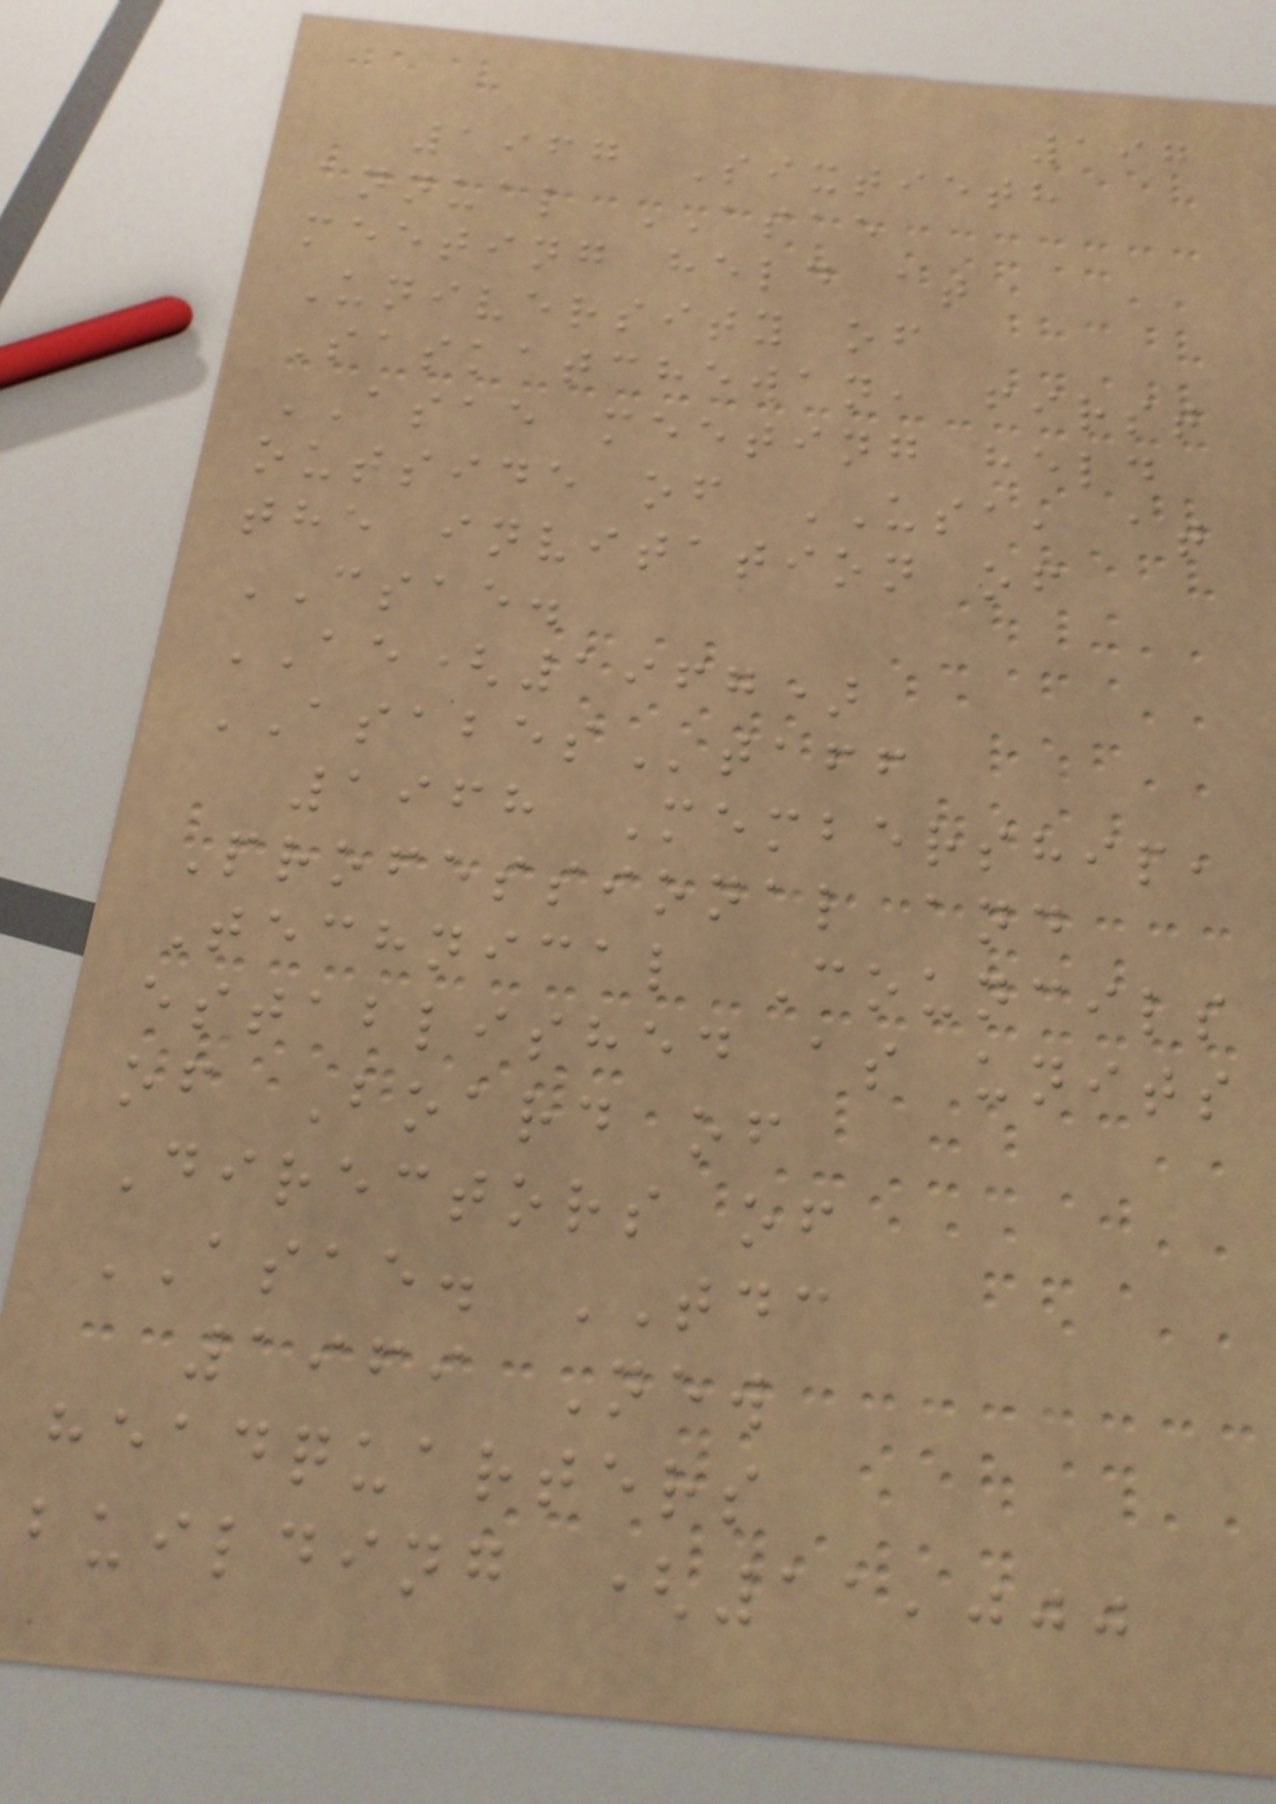197
1967 Sixtieth
annual ASAE
meeting held at
University of
Saskatchewan, first
ASAE meeting held
outside of USA, at
the invitation of
CSAE.
AE(1967)
ASABEStaff
1968 Membership,
Professional and
Technical Councils
established as units
of Board of
Directors of
ASAE. TDC
1969 New
headquarters
building (11,000
